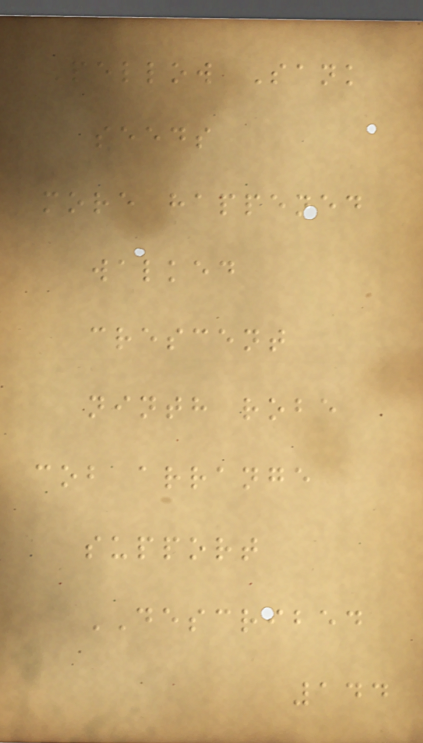Pellow Sank
seeds
more happened
walked
crescent
ninth robe
cob arrange
support
DESCRIBED
144
